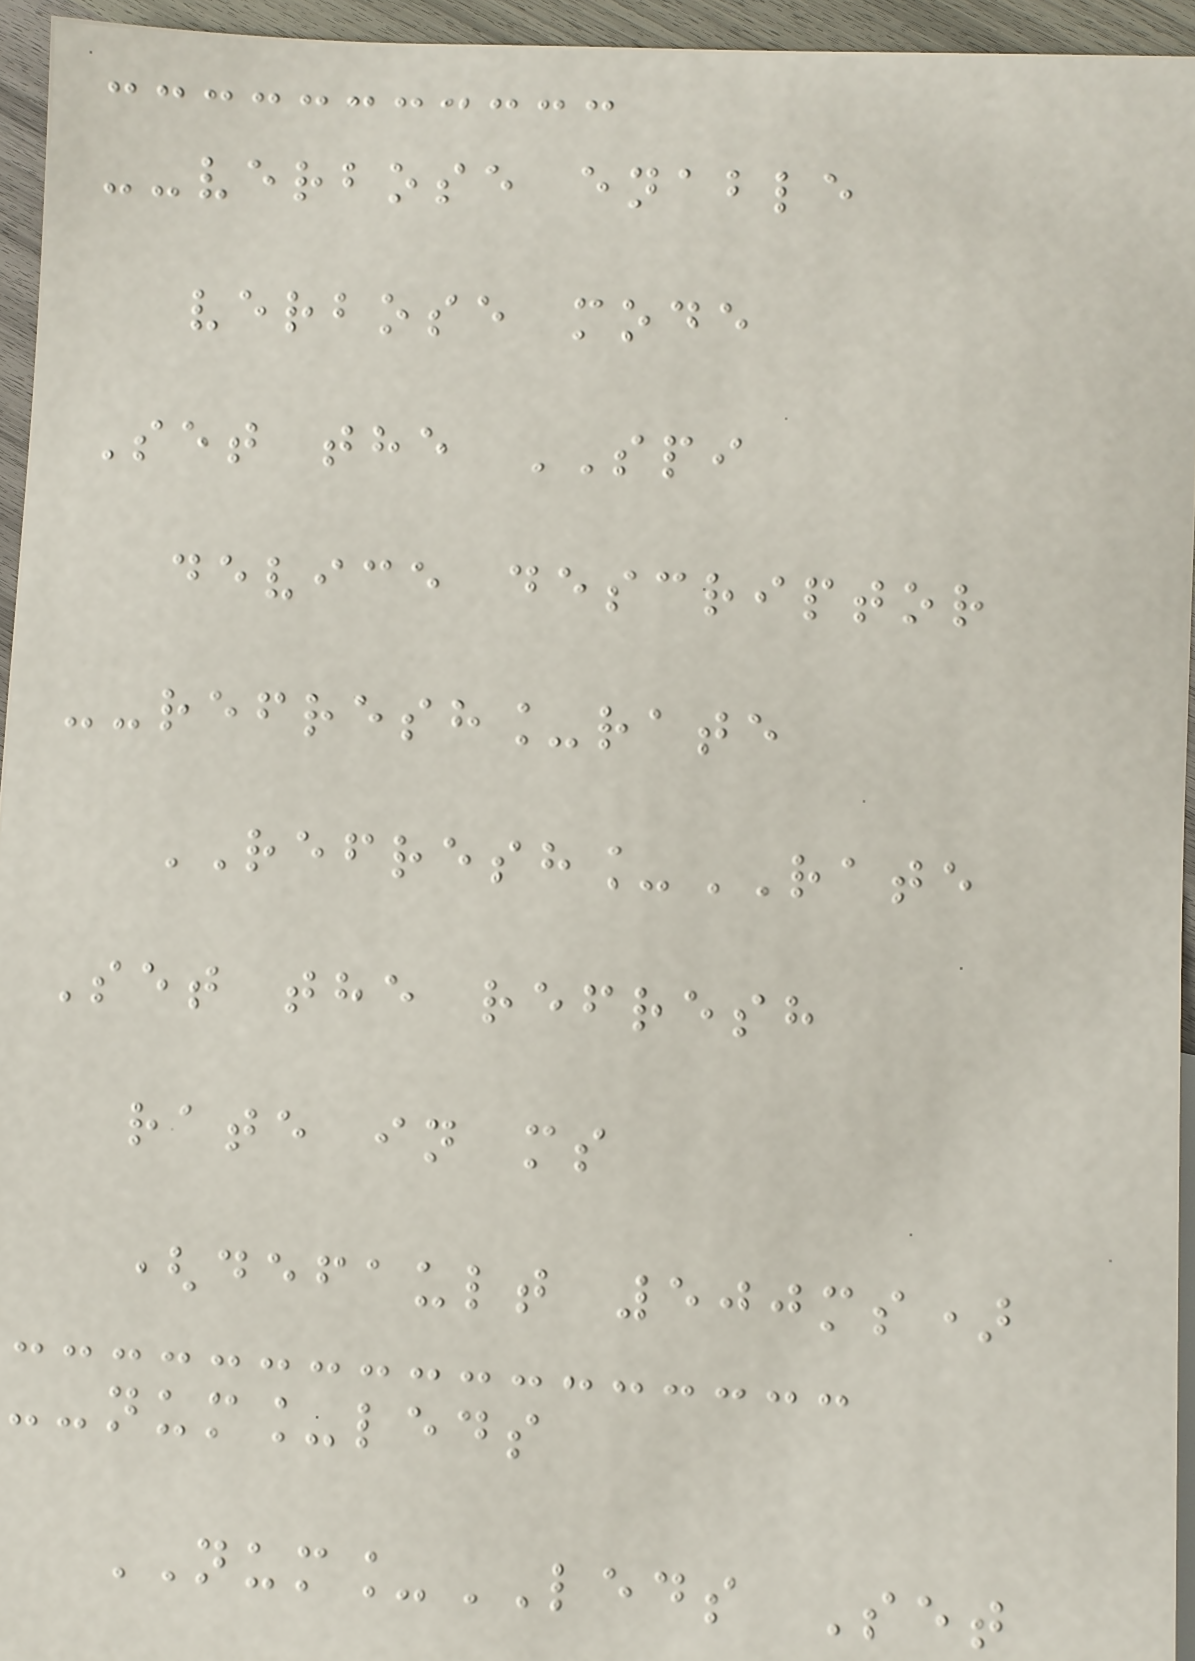--verbose enable
verbose mode
Set the SPI
device descriptor
--refresh_rate
REFRESH_RATE
Set the refresh
rate in ms
(default 500ms)
--num_leds
NUM_LEDS Set
